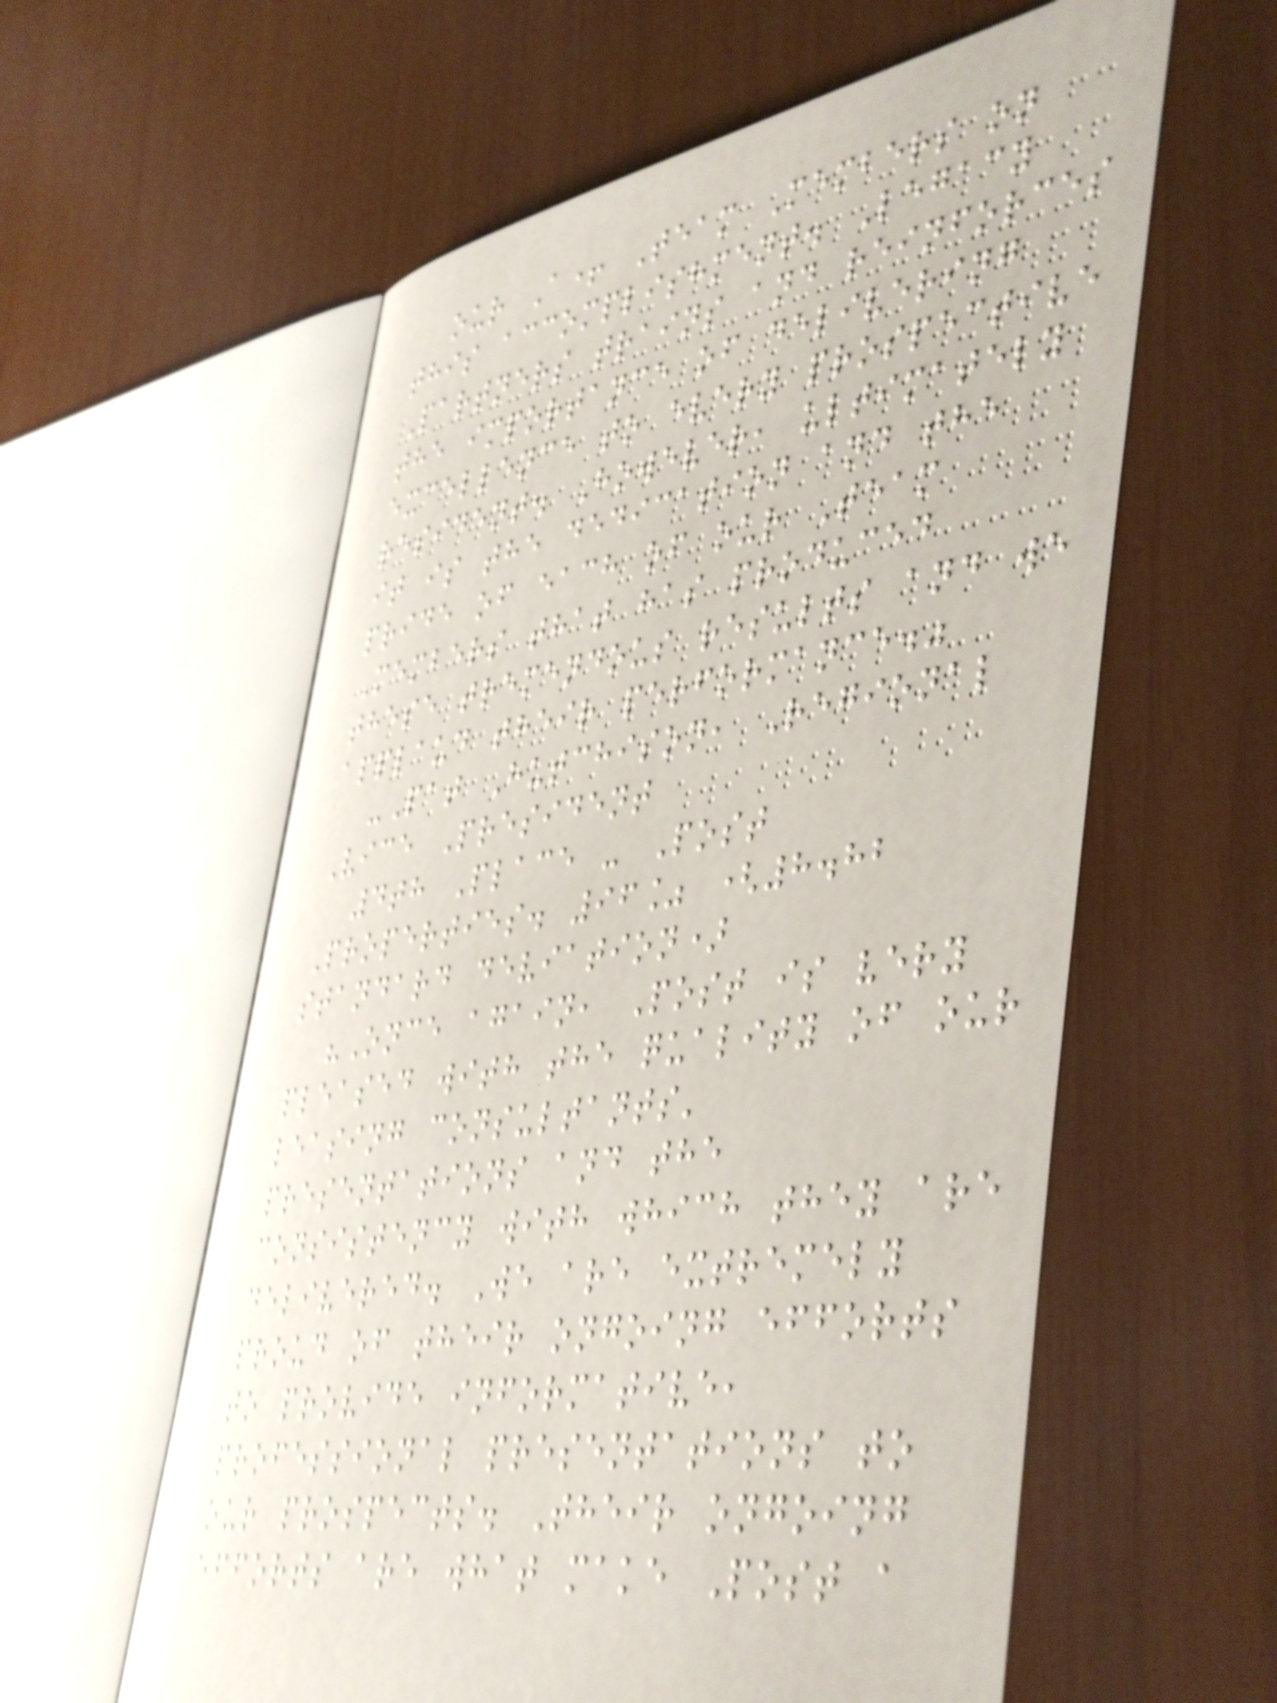our A+ Team Members on
this accomplishment. Legacy
Partners trains and reinforces
the importance of delivering
excellence to every prospective
resident. However, ultimately
it is the dedication and the
pride of each of our Team
Members that has produced
these tremendous results and we
applaud their performance."
-Pat Hutchison, Regional
Vice President
4th Place - Post
Properties. 96% (8.82
standard deviation)
"Once again, Post is very
pleased with the quality of our
leasing consultants'
presentations and the
consistency with which they are
delivered. We are extremely
proud of their ongoing efforts
to provide informative,
professional presentations to
our prospects. Their ongoing
efforts are what make Post a
